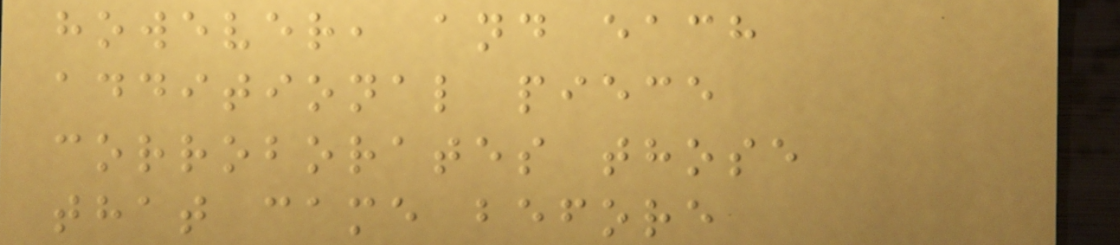however, and each
additional piece
corroborates those
that came before
